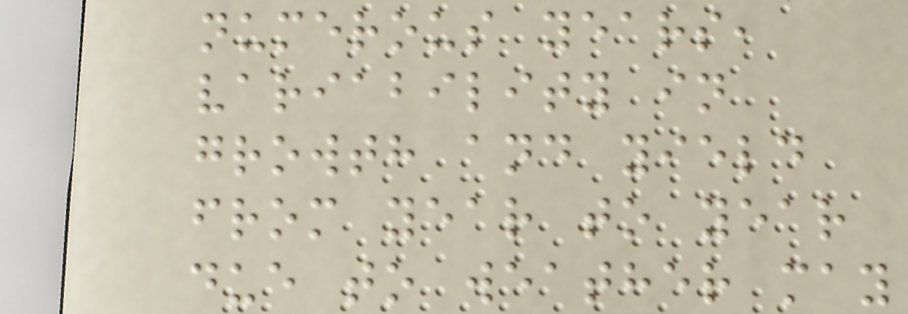numerous years,
variability in
growth and yield
from year to year
due to weather may
